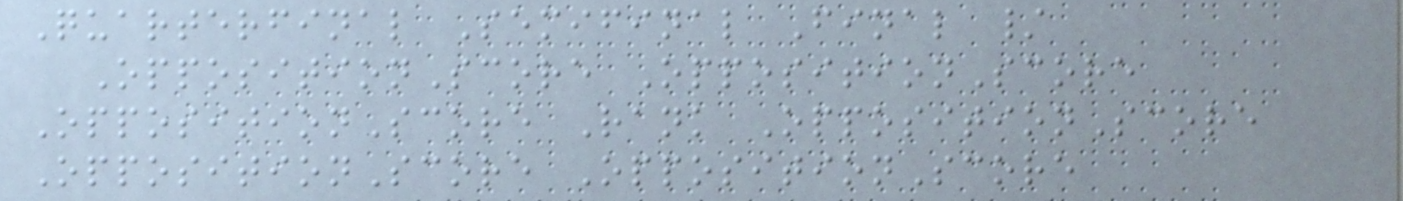Quarterfinal Semifinal Final /
OppositionScore OppositionScore
OppositionScore Rank OppositionScore
OppositionScore OppositionScore
